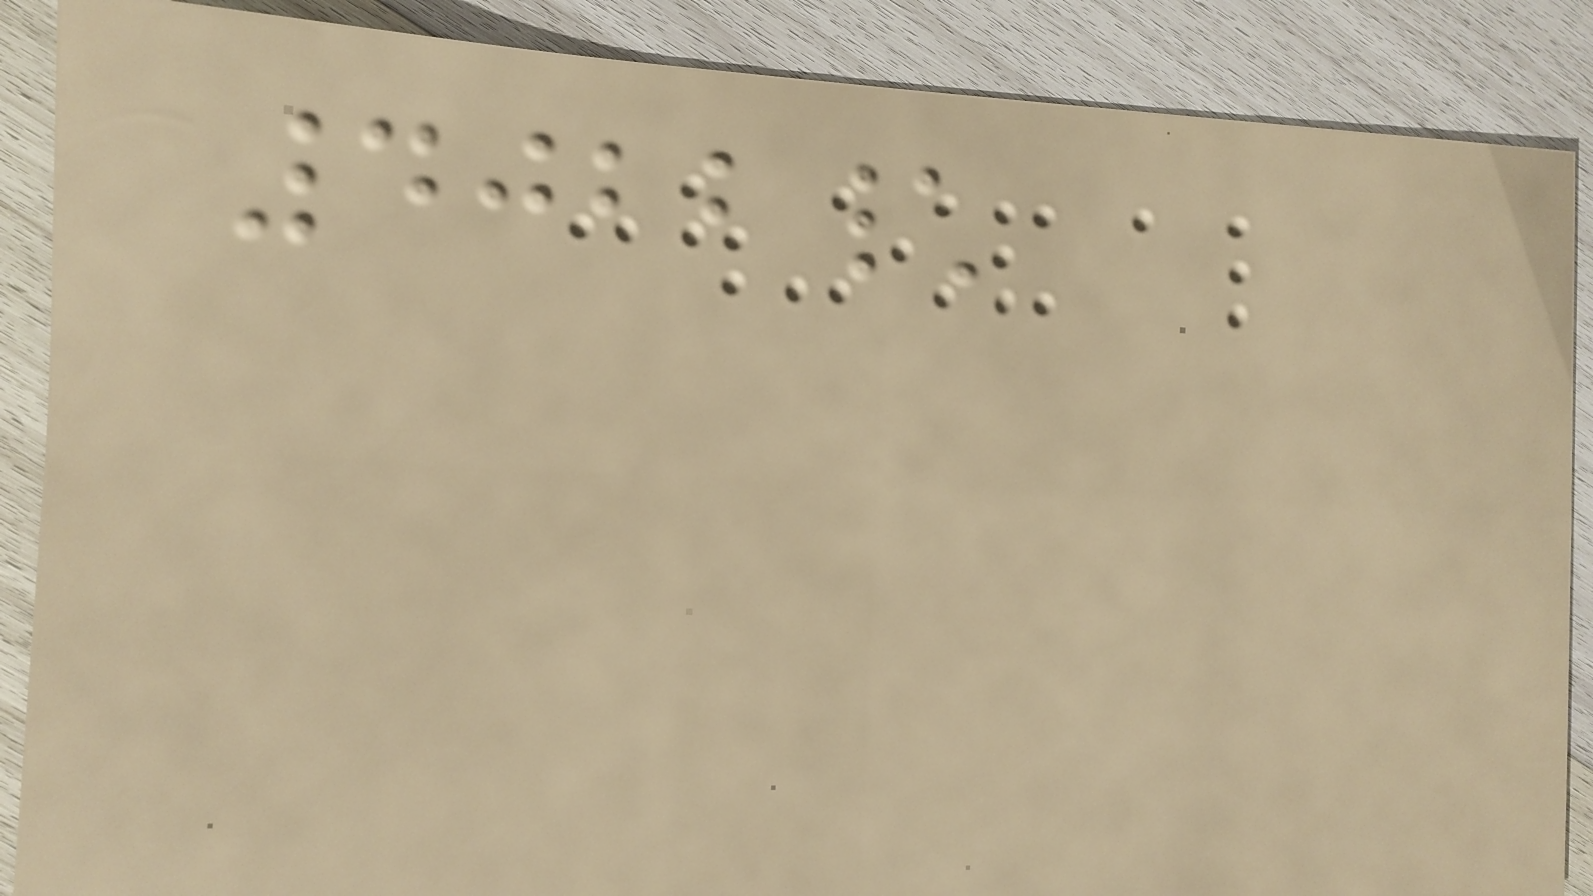4022\
